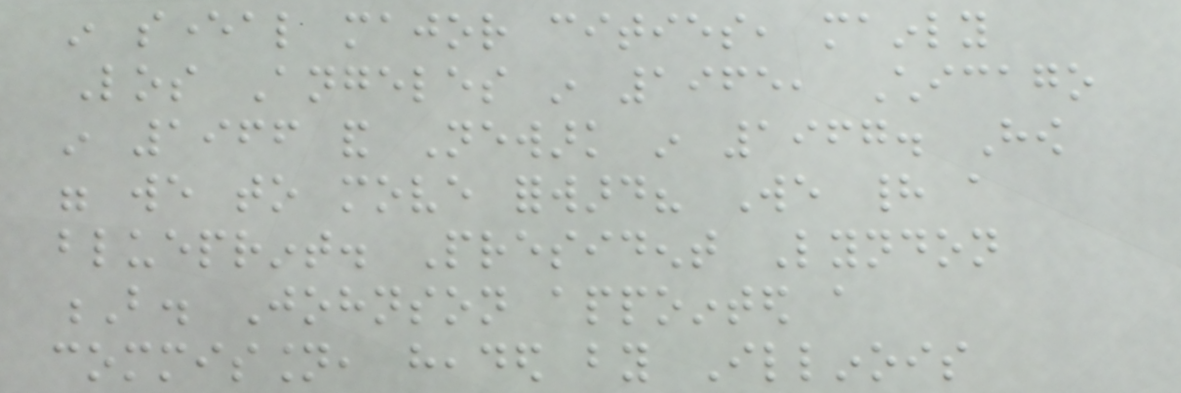in several major cities, mainly
Los Angeles in 1965, Chicago
in 1966 and Newark in 1967. How
were we to move forward? We had a
blueprint. President Lyndon
B. Johnson appointed a
commission, headed by Illinois
